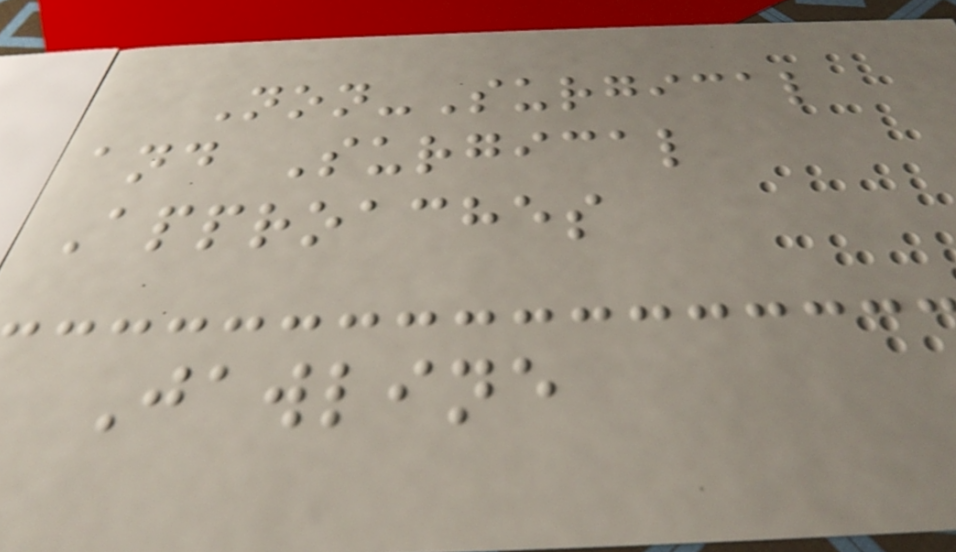Non-Surgical
and Surgical
Approaches
Jawline
